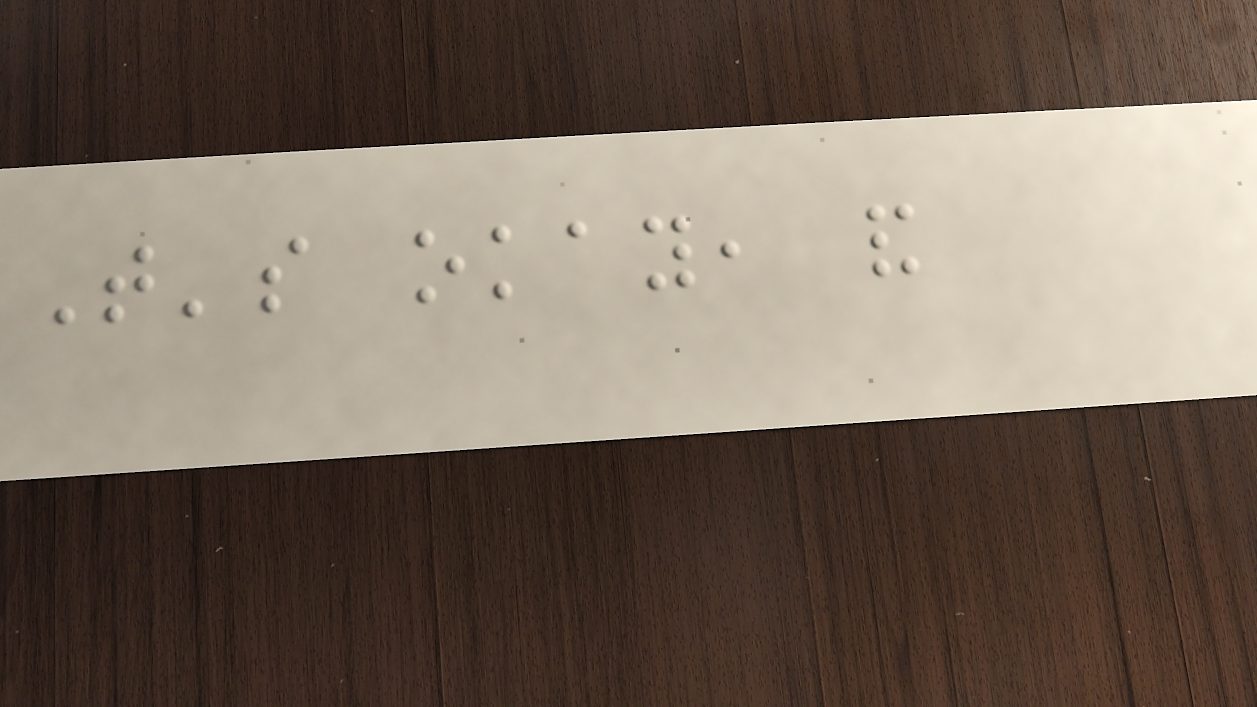That's okay, and
